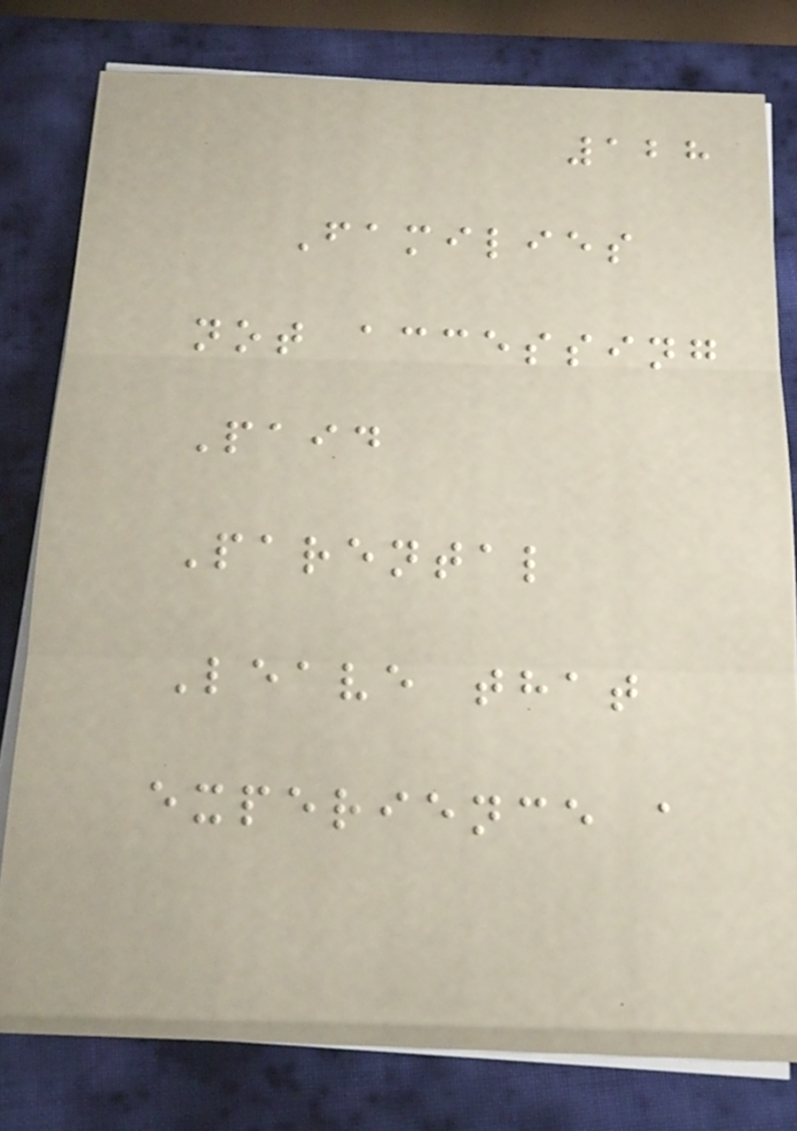128
Families
not accessing
Paid
Parental
Leave that
experience a
